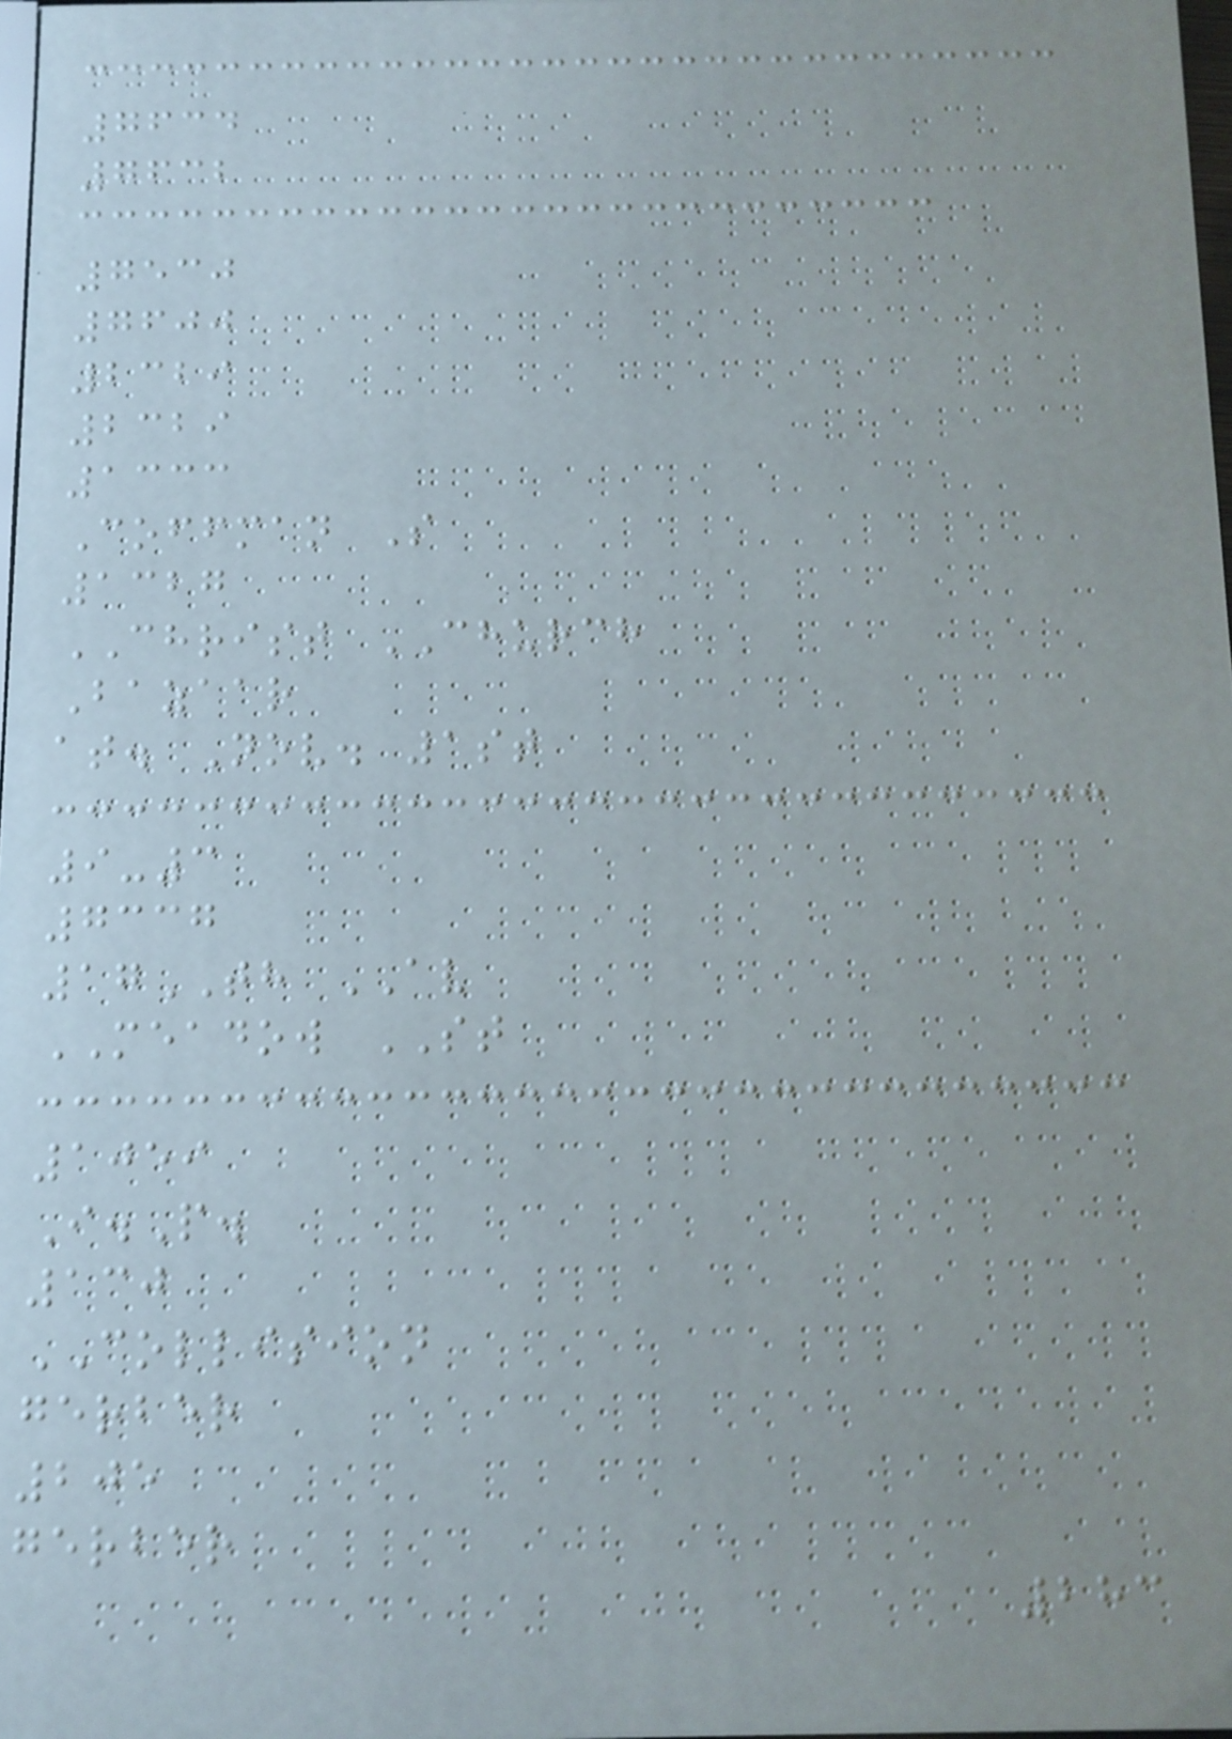7634
7632
7530
7600
2329
2329
1333
Coffman S
1327
CHRIST CHURCH
Bazaar
at. Nov. 1st
9-3
7337
17TH AV
MEADOW ST
1059
I.P.
130
COLLISION
gerber
205
gerber
283
